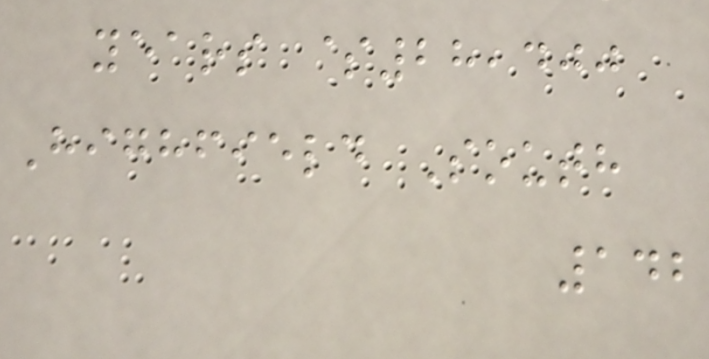years $28,400
Highfield South
142
